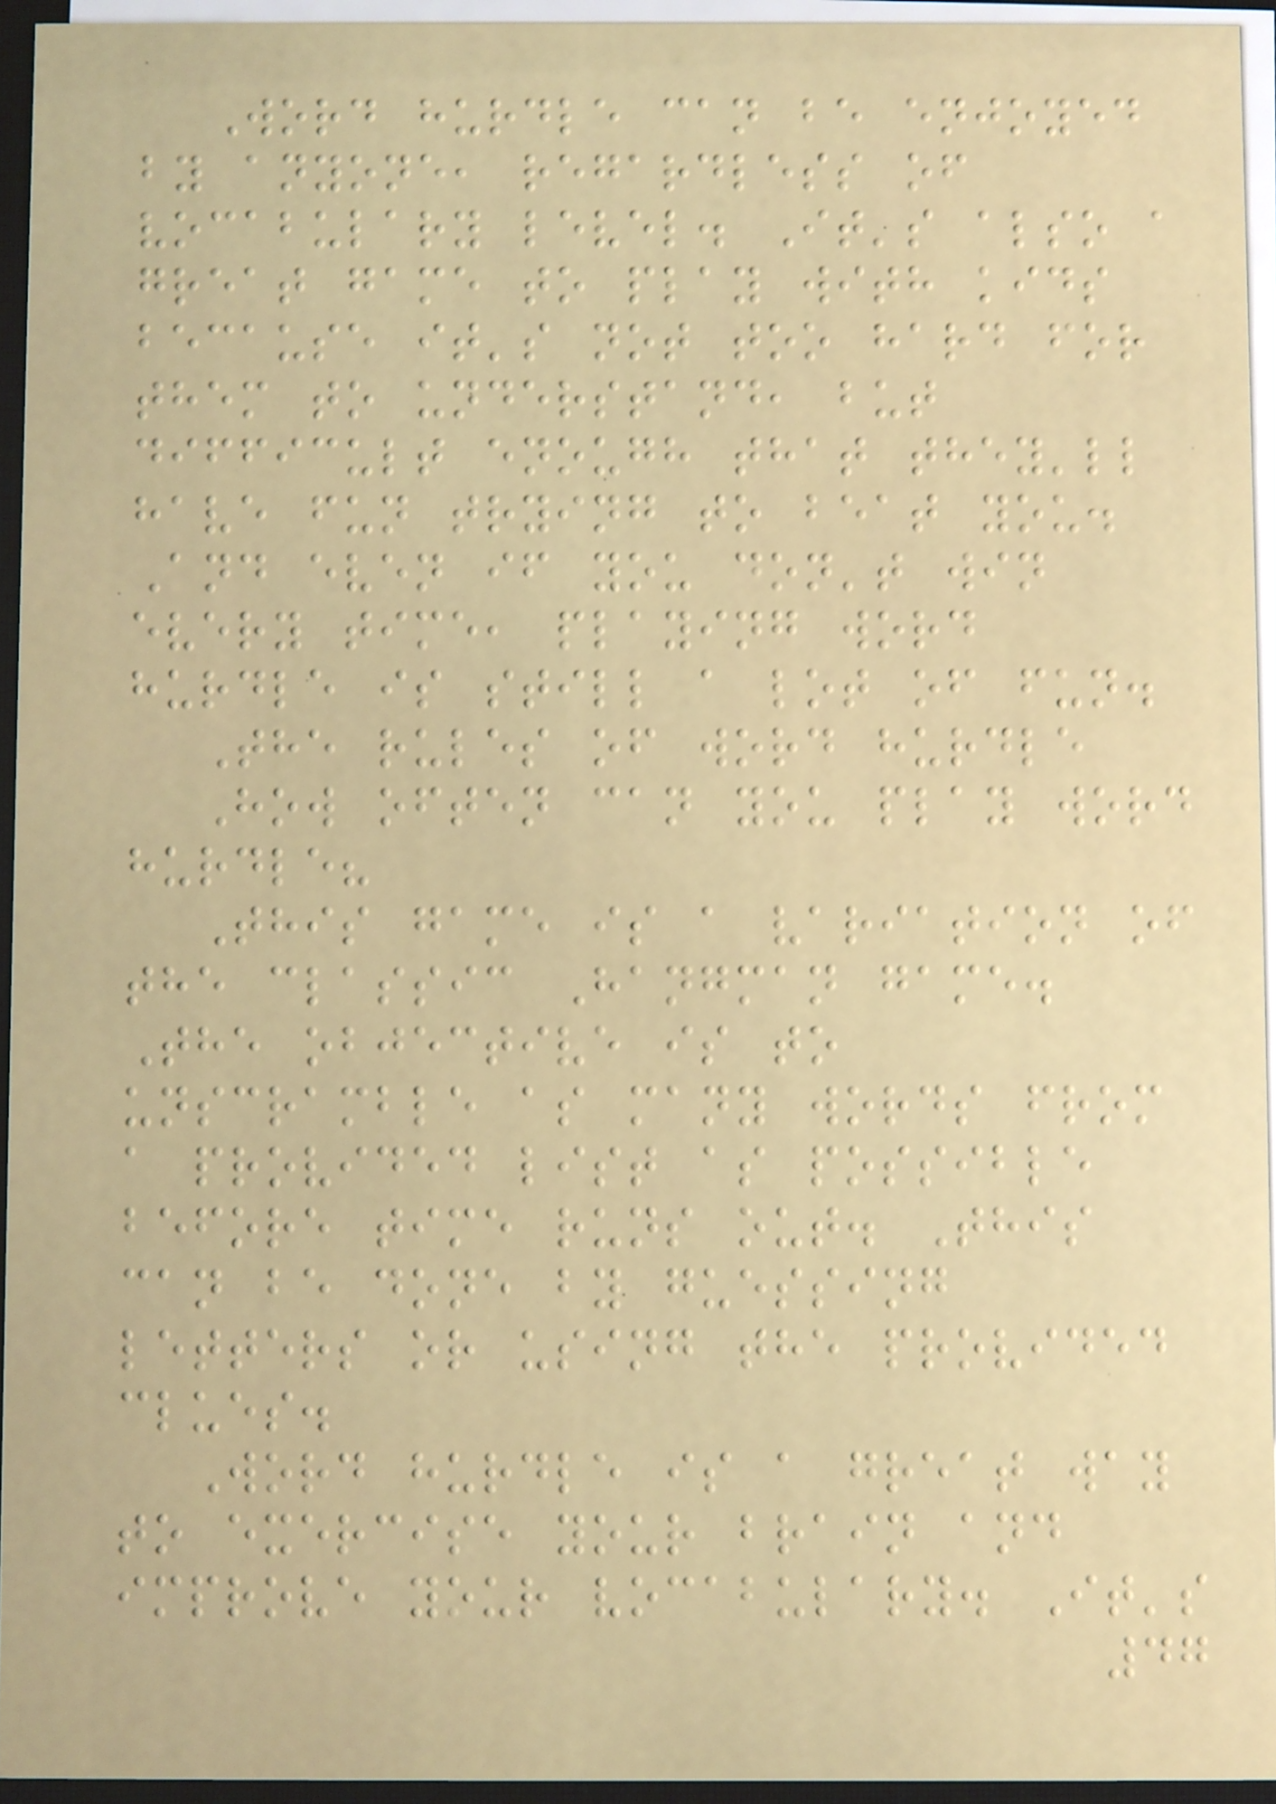Word hurdle can be enjoyed
by anyone, regardless of
vocabulary level. It's also a
great game to play with kids
because it's not too hard for
them to understand, but
difficult enough that they'll
have fun trying to beat you.
And even if you don't win
every time, playing word
hurdle is still a lot of fun.
The rules of word hurdle
How often can you play word
hurdle?
This game is a variation of
the classic Hangman game.
The objective is to
unscramble as many words from
a provided list as possible
before time runs out. This
can be done by guessing
letters or using the provided
clues.
Word hurdle is a great way
to exercise your brain and
improve your vocabulary. It's
47
